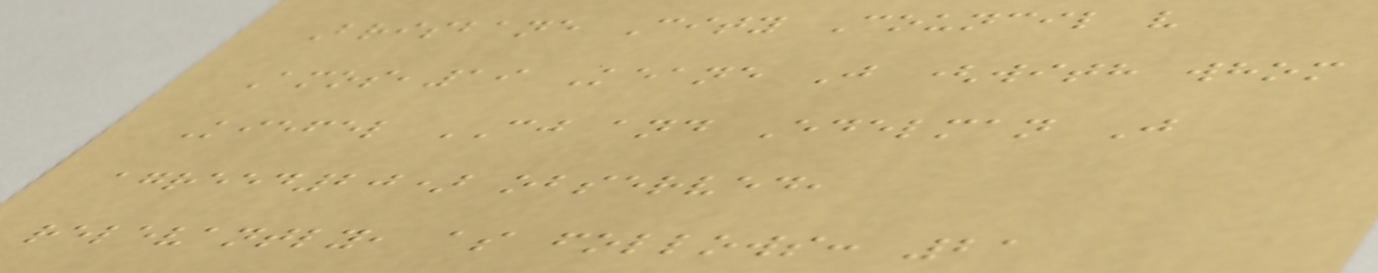Brisbane City Council v
Amos,19 Keane J (with whom
Kiefel CJ and Edelman J
agreed20) observed,
relevantly, as follows: 21
